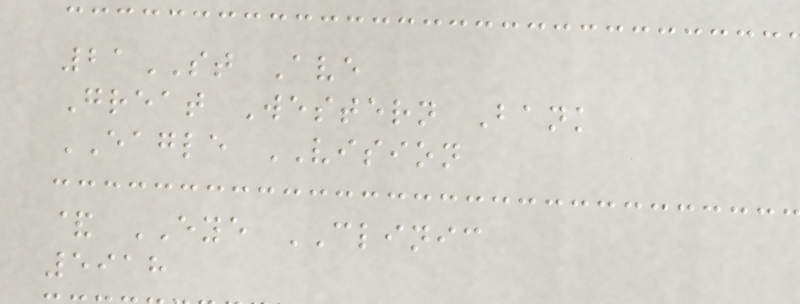21ST Ave
Great Western Bank
EAGLE VISION
& EYE CLINIC
5918
